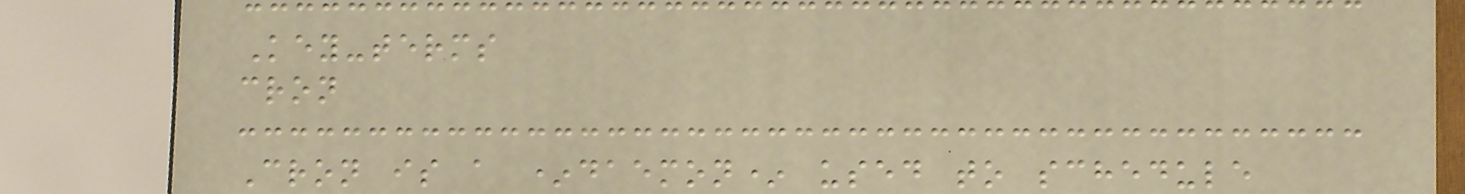Key-terms
cron
Cron is a *daemon* used to schedule
